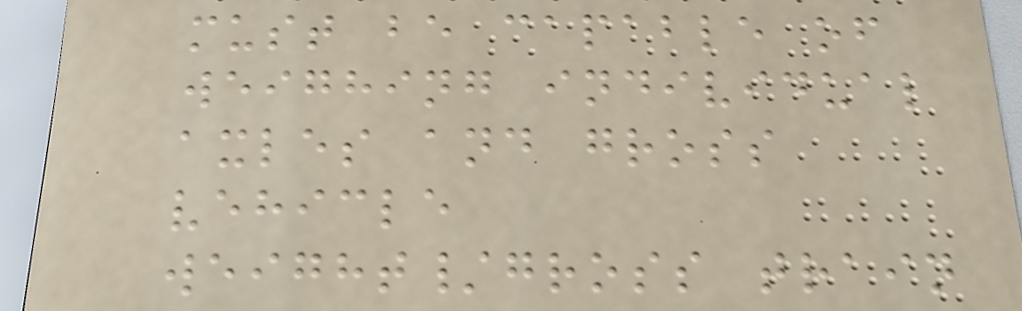must be capable of
weighing individual
axles and gross
vehicle
weight/gross train
